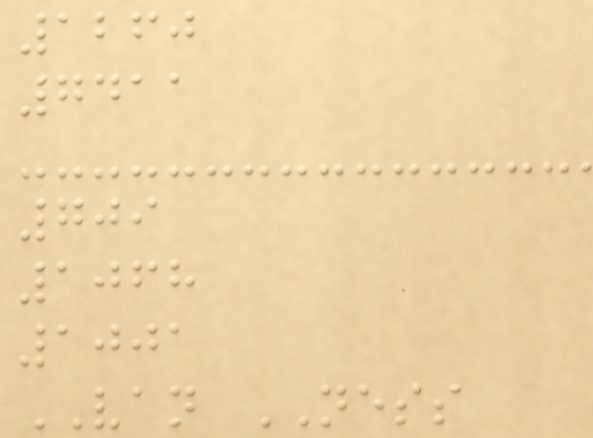1260
7411
709
1068
1001
VAN NESS
